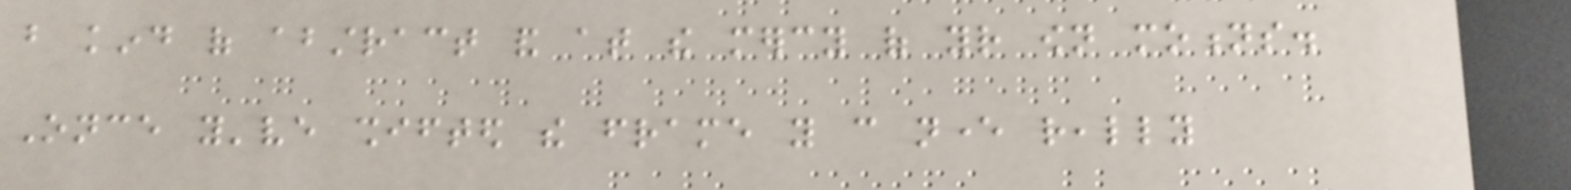but kind of abstract and at the mercy of your own motions.
Once you've shifted the frame you can never really
